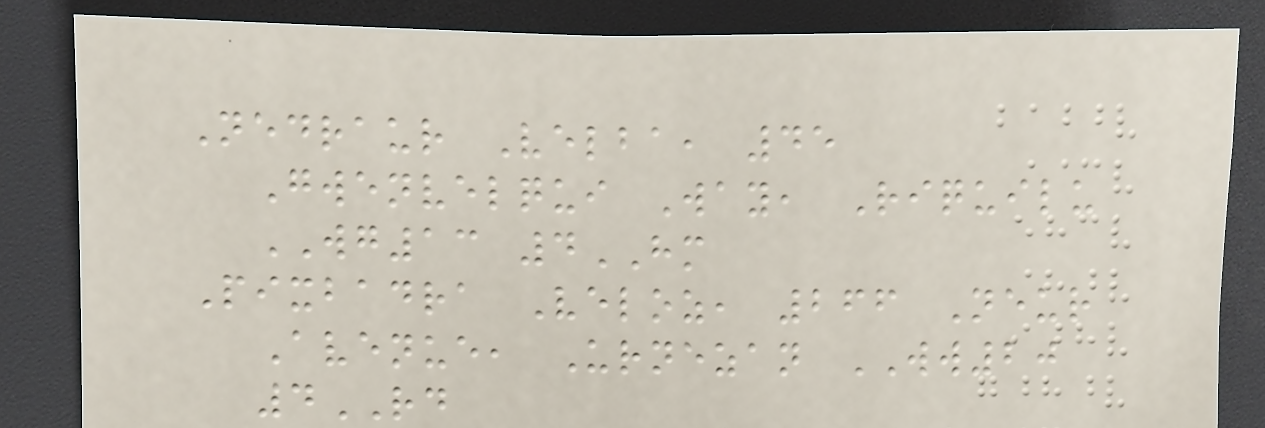Nedraur Velba, 45
Gwenvelqui Way, Riquilu
WG13 4HM
Pixbadra Veloz, 266 Neur
Avenue, Urnezan WW20
4RD
